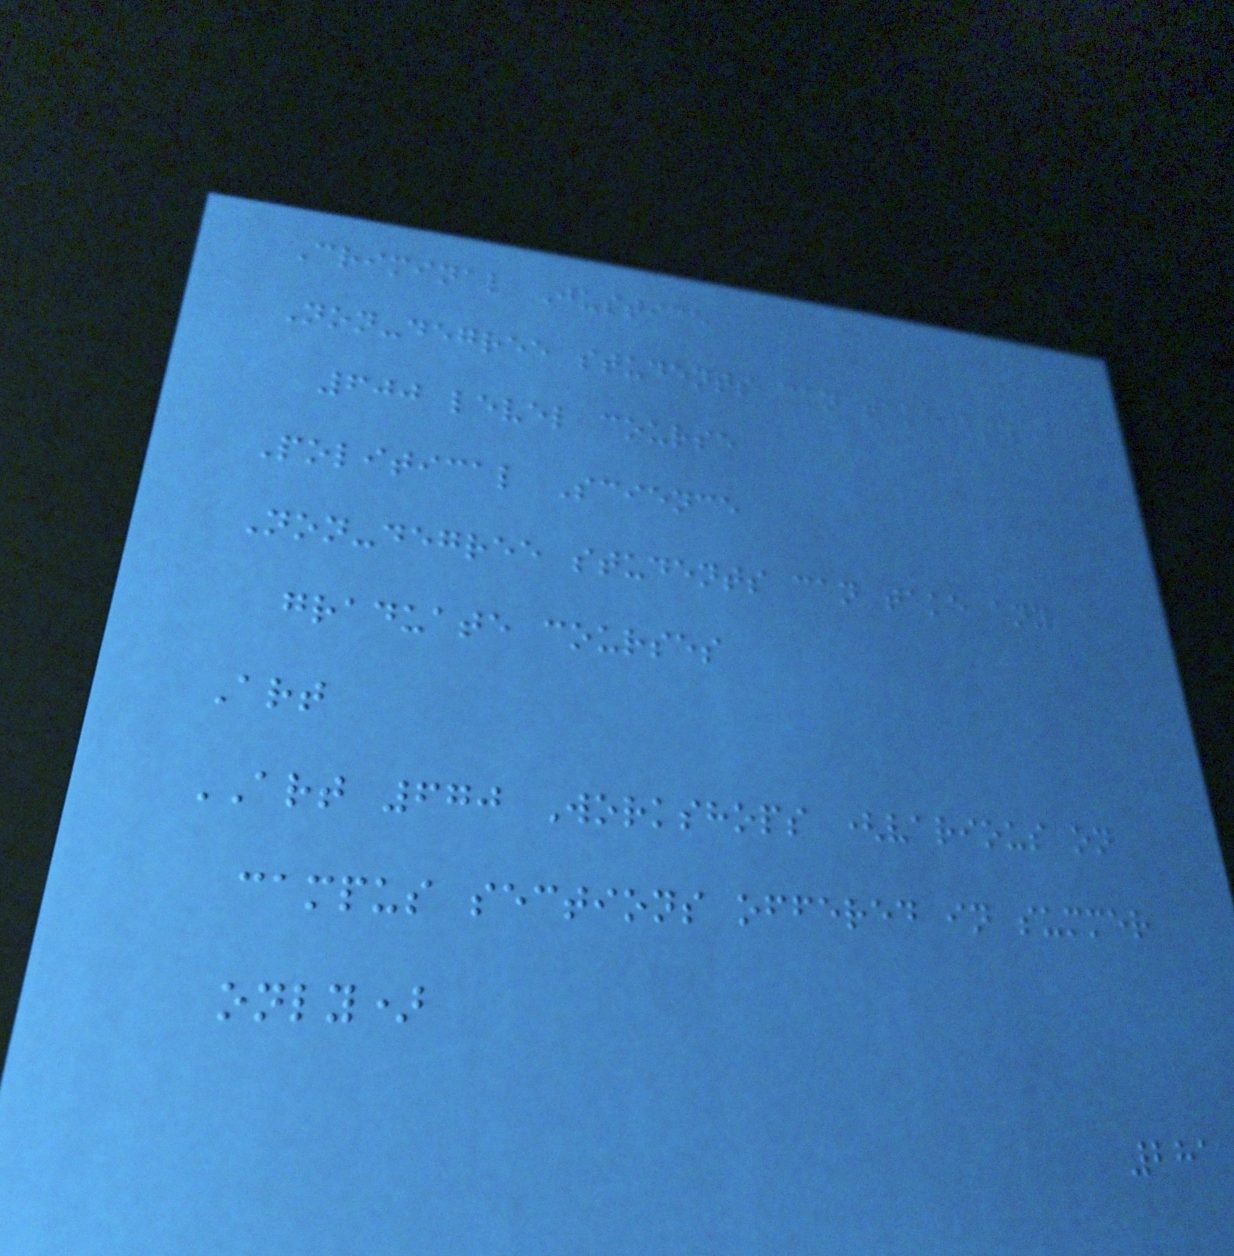Criminal Justice
Non-degree students can take any
600 level course
Political Science
Non-degree students can take any
graduate courses
Art
ART 670 Workshops (various on
campus sections offered in summer
only)
281
